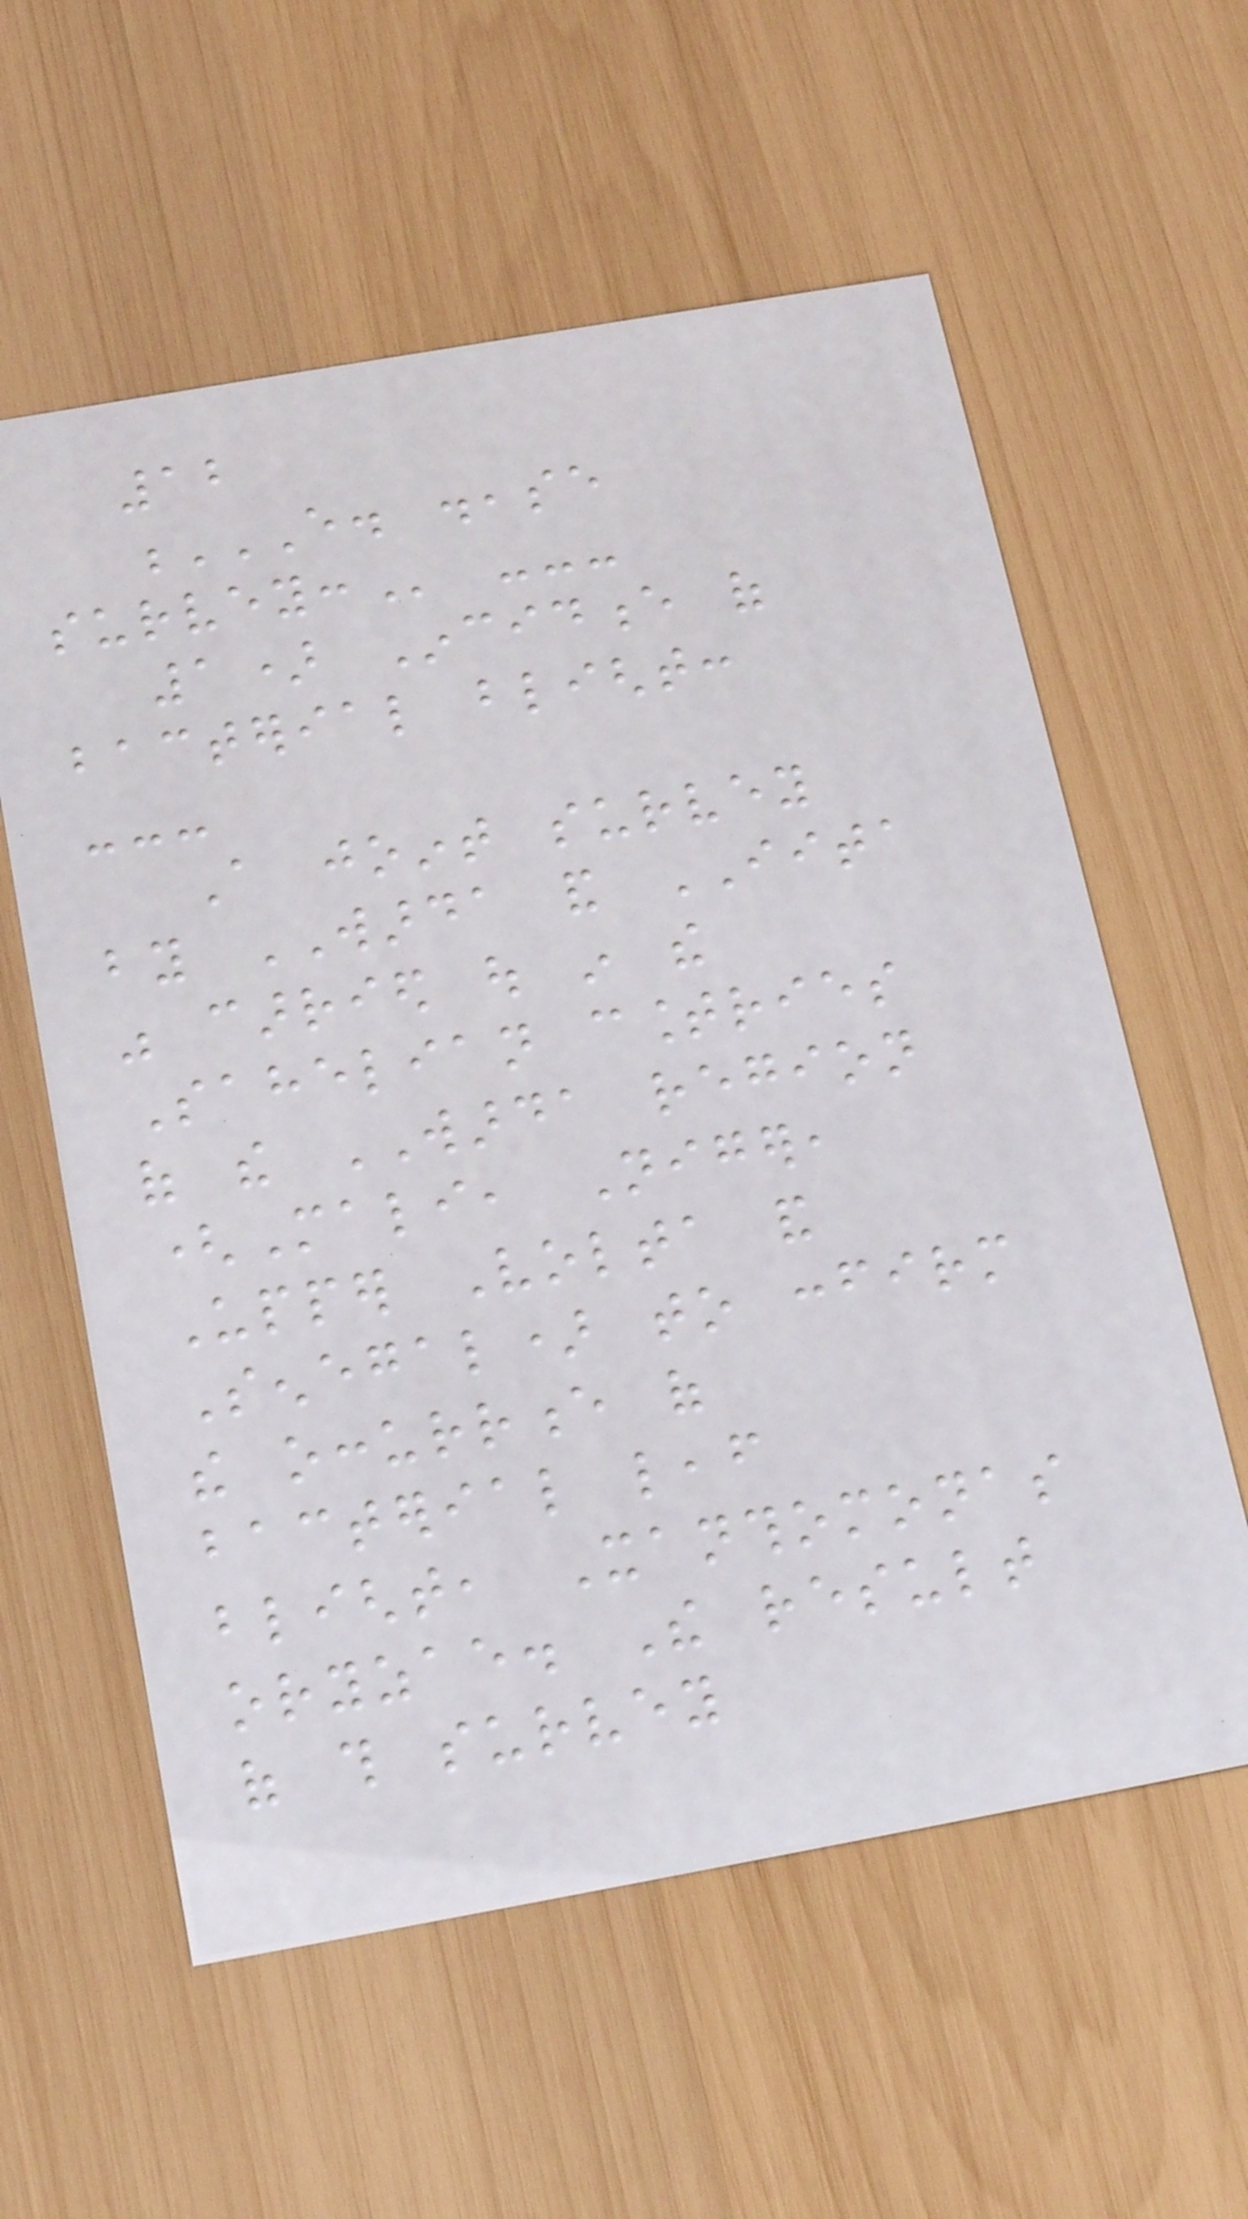12
E. DISEASE
SURVEY: ---
1) Incidence of
bacterial blight:
---
A joint survey
by WARDA and IITA
was carried out in the
Sahelian countries
of the WARDA region
(Mali, Niger,
Upper Volta and
Senegal) to confirm
the occurrence of
bacterial leaf
blight, Xanthomonas
oryzae. The result
of this survey
